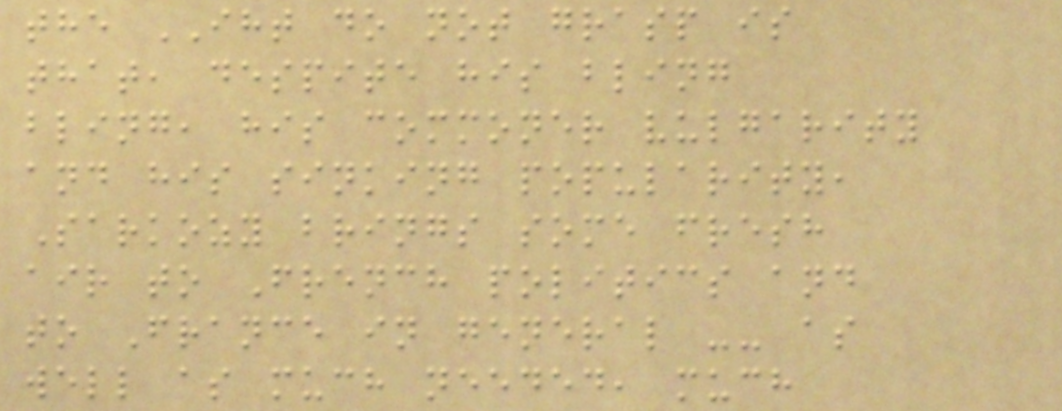the IHT do not grasp is
that, despite his bling
bling, his commoner vulgarity
and his sinking popularity,
Sarkozy brings some fresh
air to French politics and
to France in general -- as
well as much needed, much
